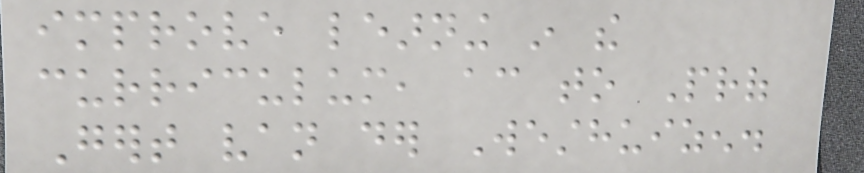improve learning in the
curriculum, according to Prof
Gert van der Westhuizen.
